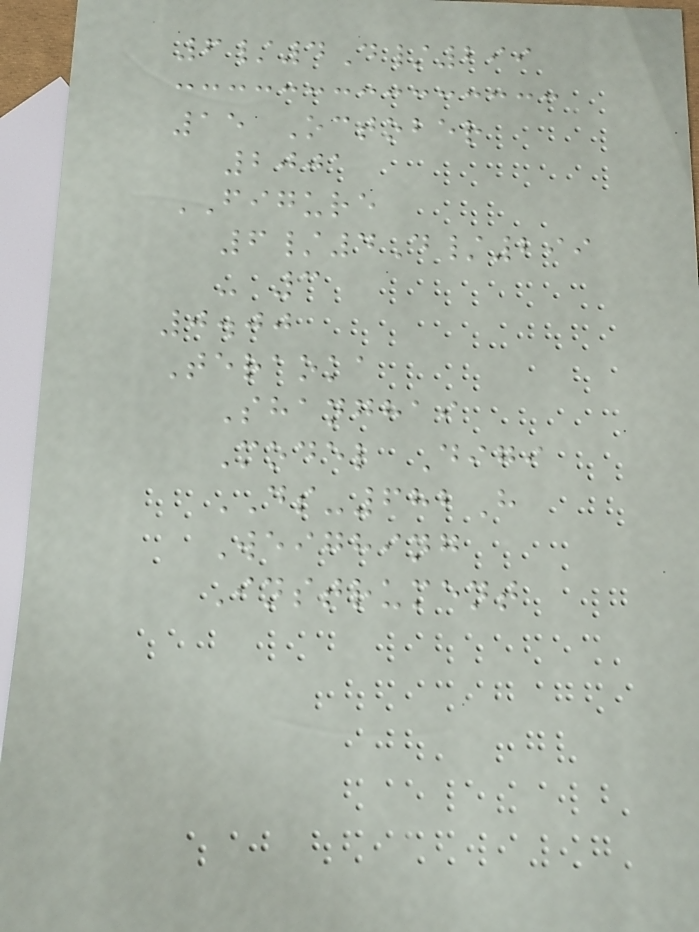6/4D/299
15 October
2001
FIGURE
6/4D/299
- 3
0.00
Teraoka
Shanghai
Model Digi
DS-682H
Weighing
Instrument
